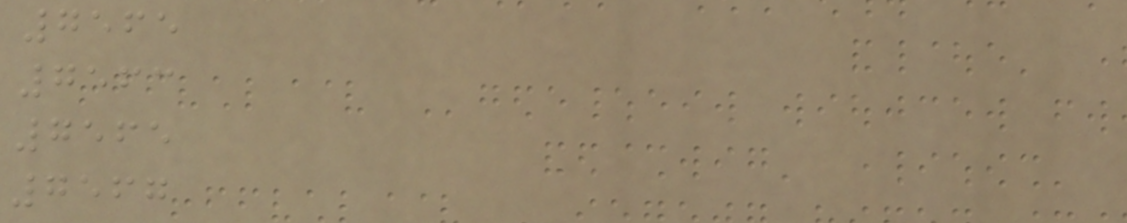7565
7563
7565
7567
